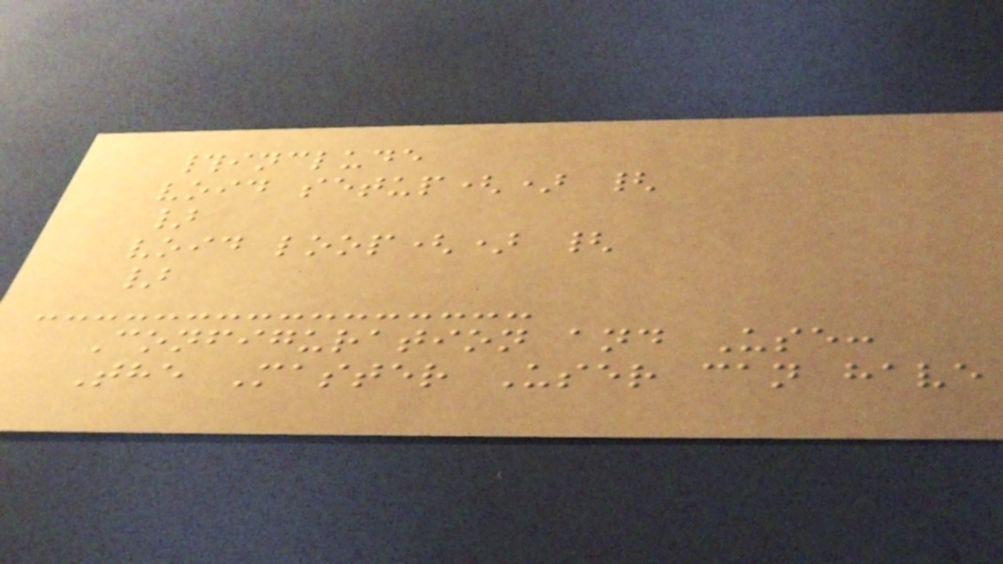#include
void setup() {
}
void loop() {
}
Configuration and Use:
The Master User can have
